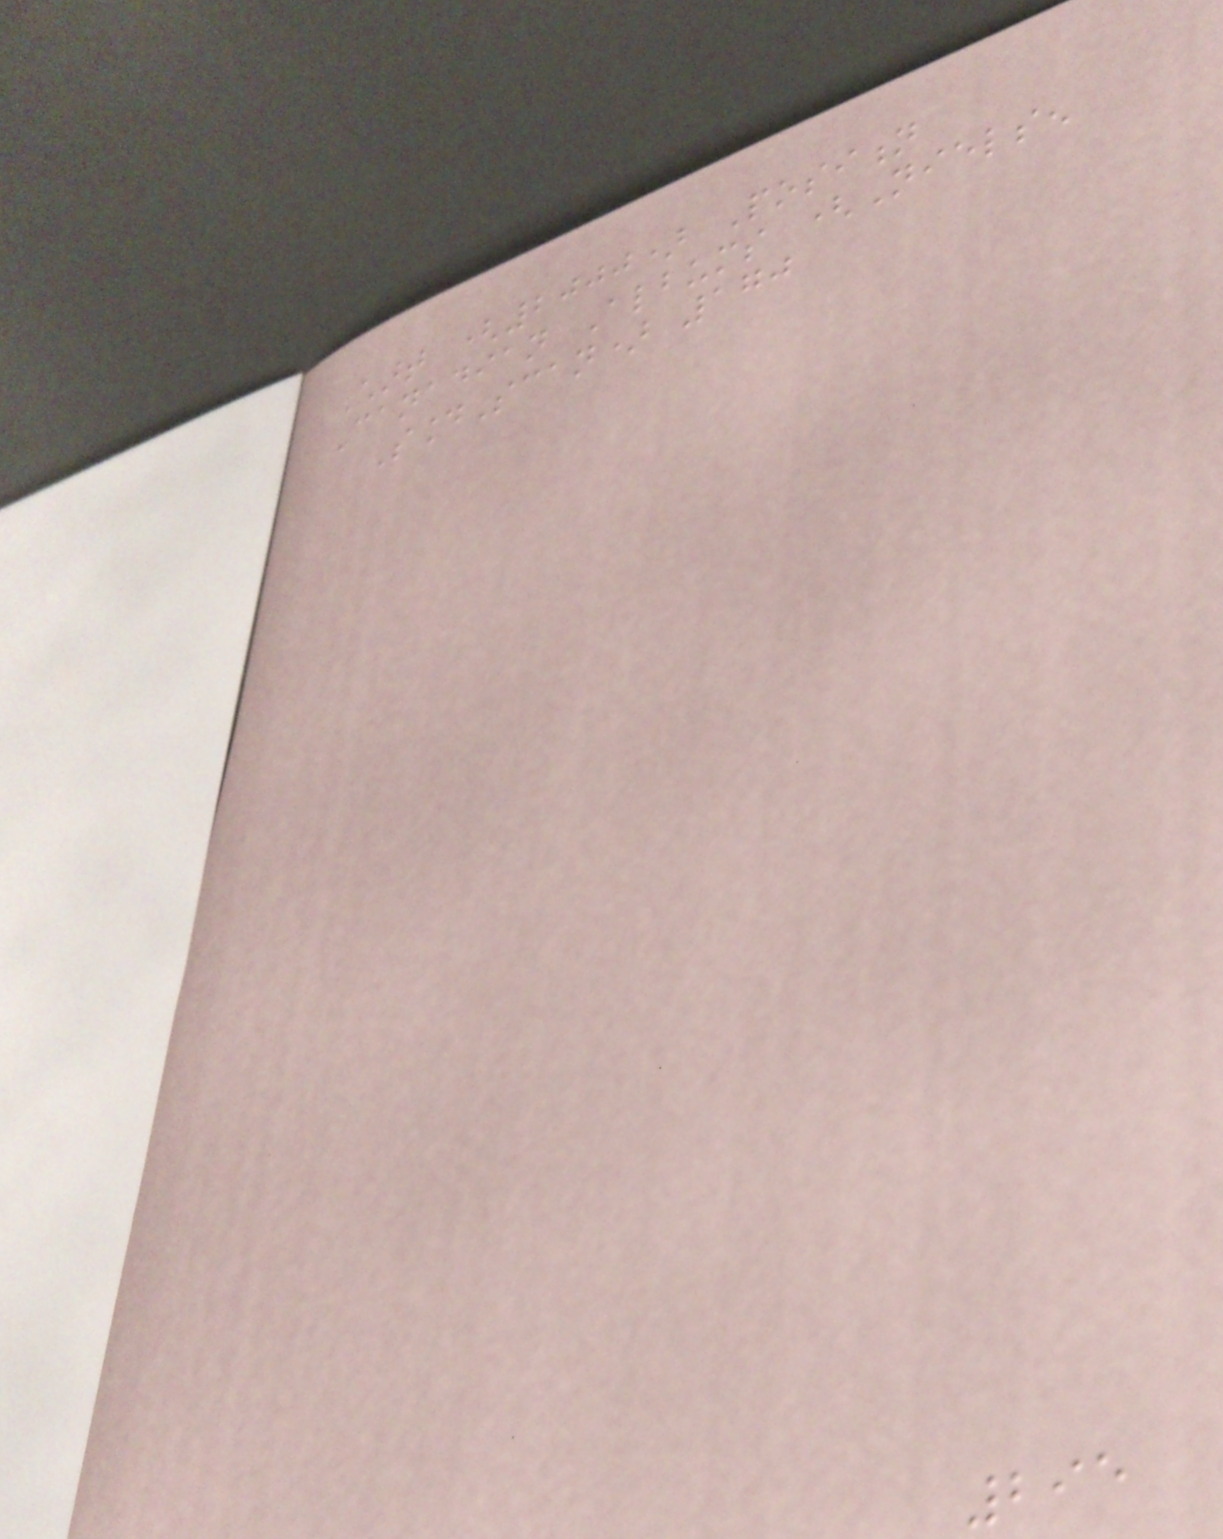Chart (2000) Position
Canadian Albums (Nielsen
SoundScan) 170
295
